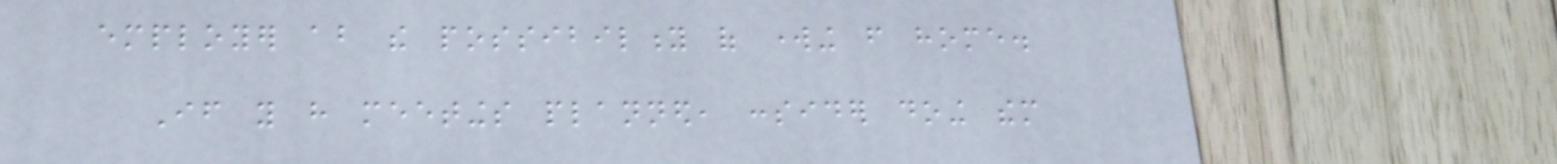employer about the possibility of working from home.
If you have meetings planned, consider doing them
